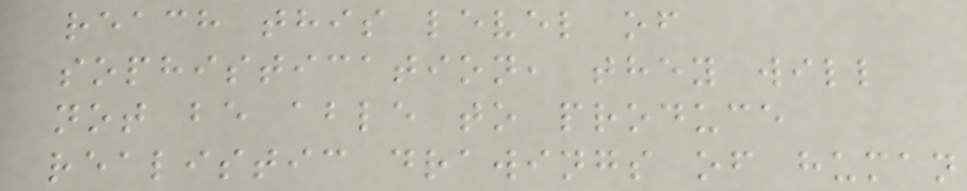reach this level of
sophistication, they will
not be able to produce
realistic drawings of human
